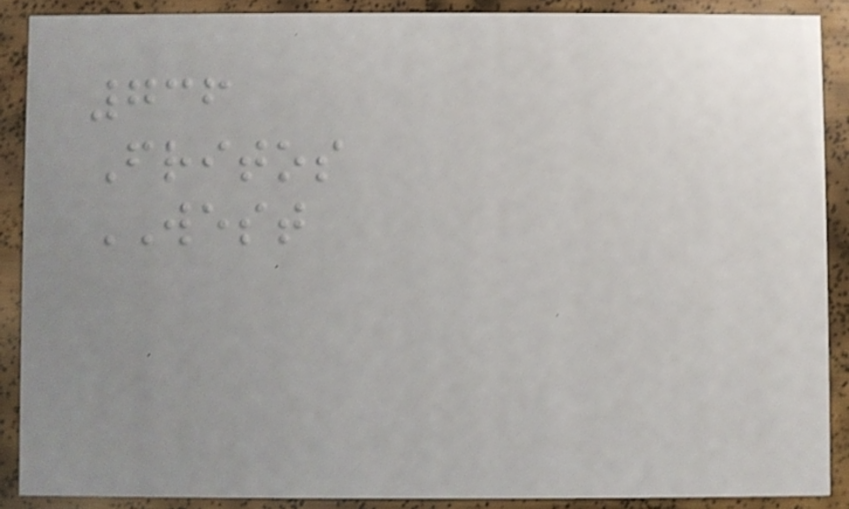736
Fritos
WEST
